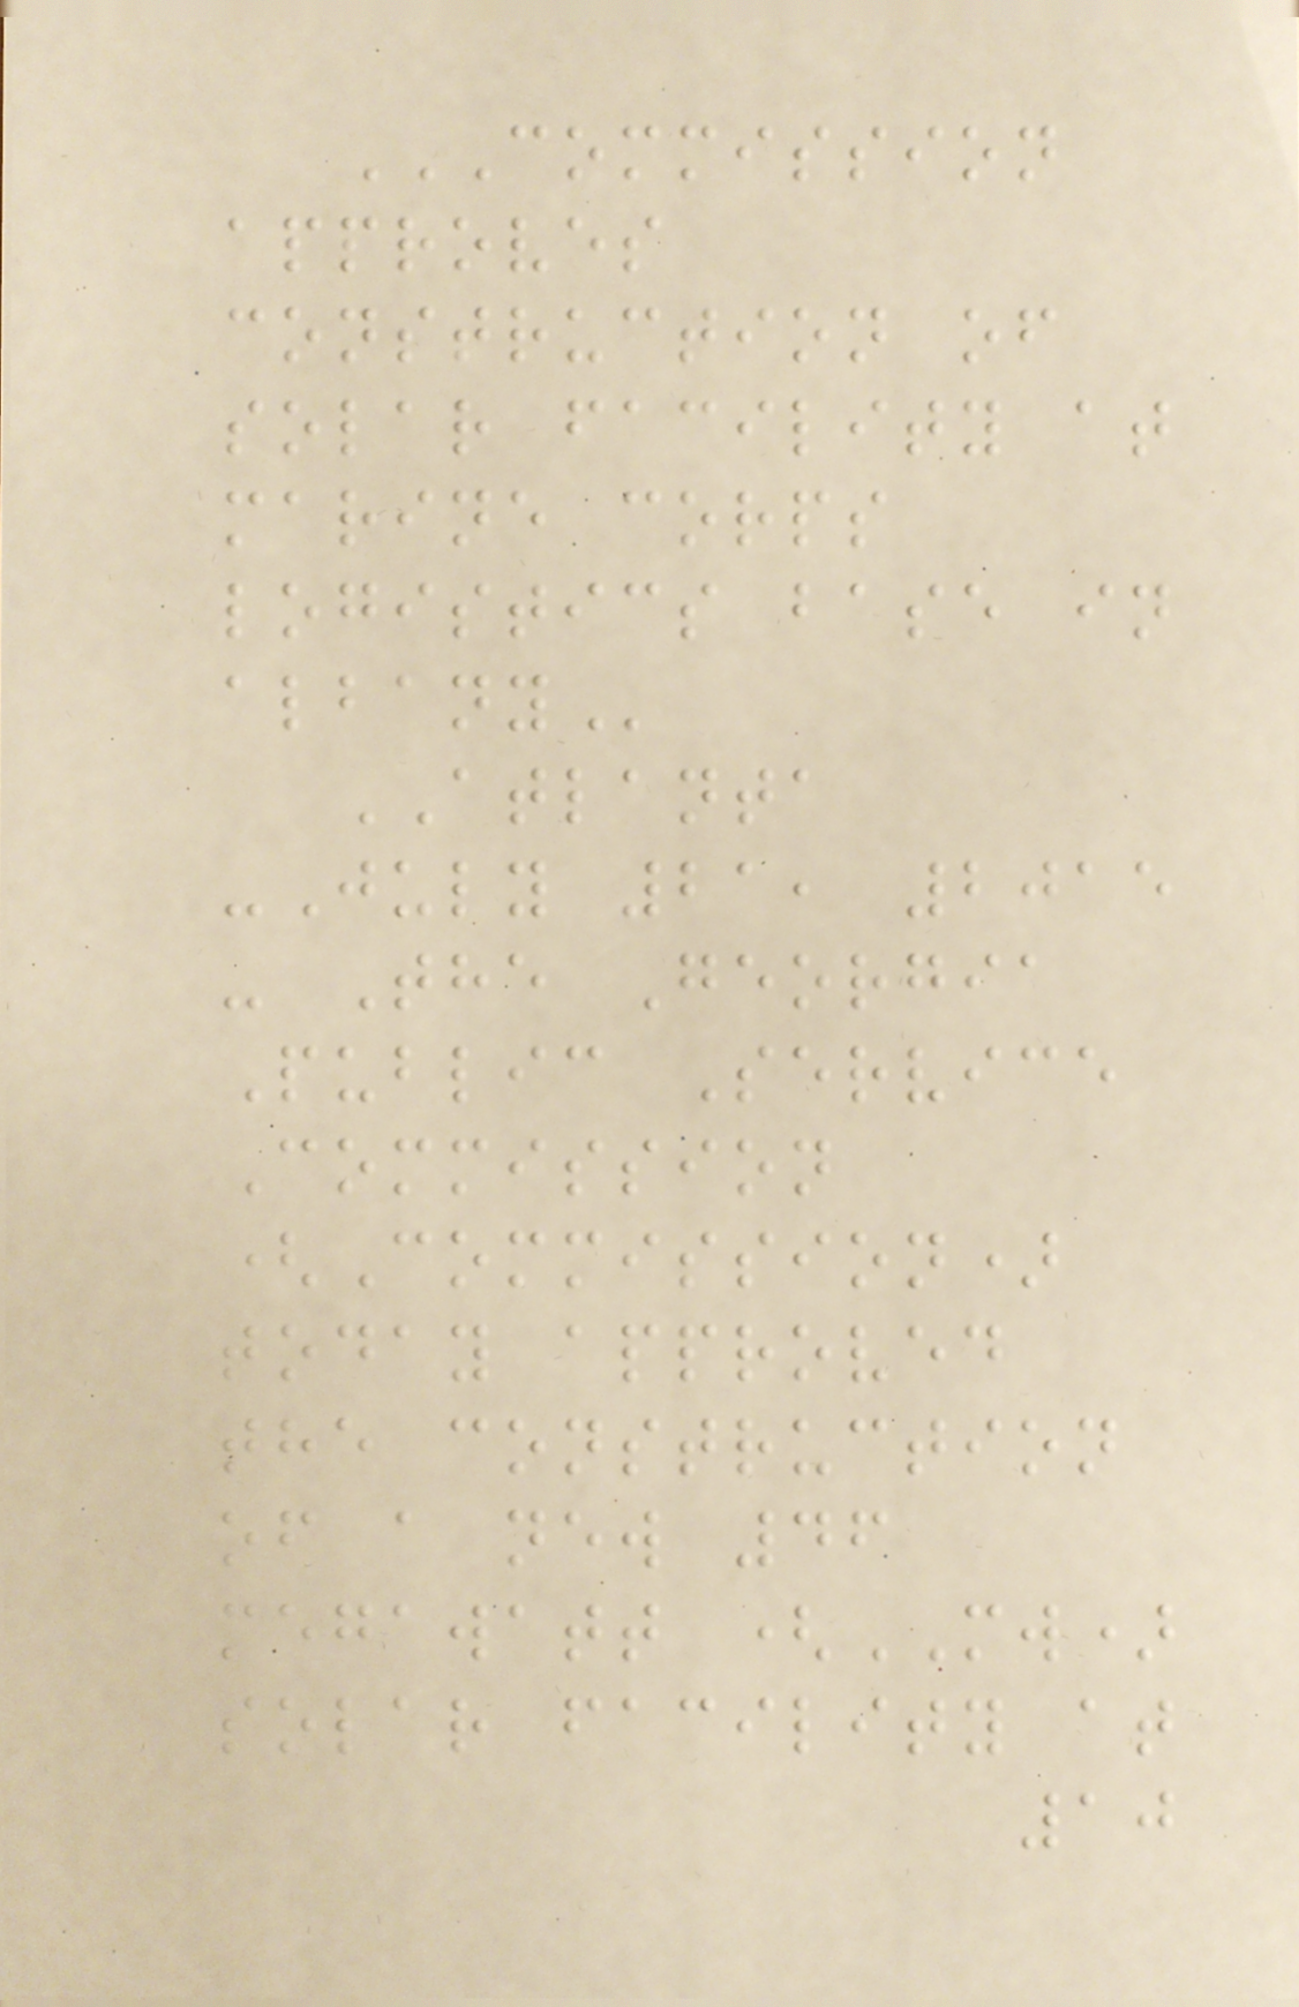COMMISSION
APPROVES
CONSTRUCTION OF
SOLAR FACILITY AT
MARINE CORPS
LOGISTICS BASE IN
ALBANY
ATLANTA
-July 21, 2015
- The Georgia
Public Service
Commission
(Commission)
today approved
the construction
of a new 46
megawatt (MW)
solar facility at
10
